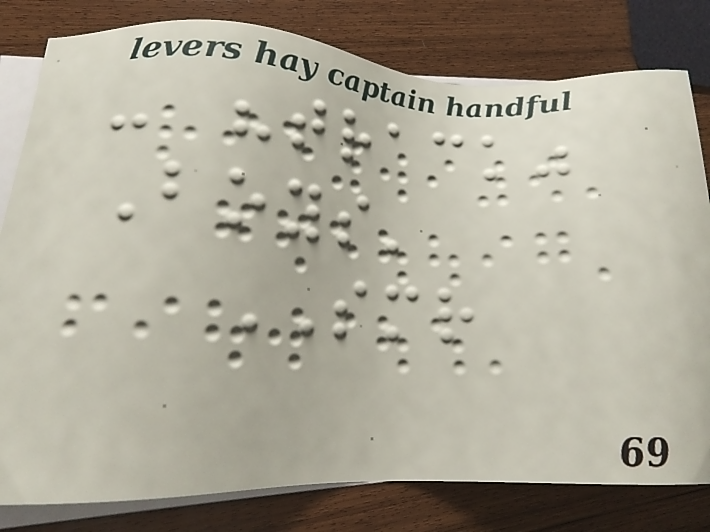- "track"
Boys'
SMR
